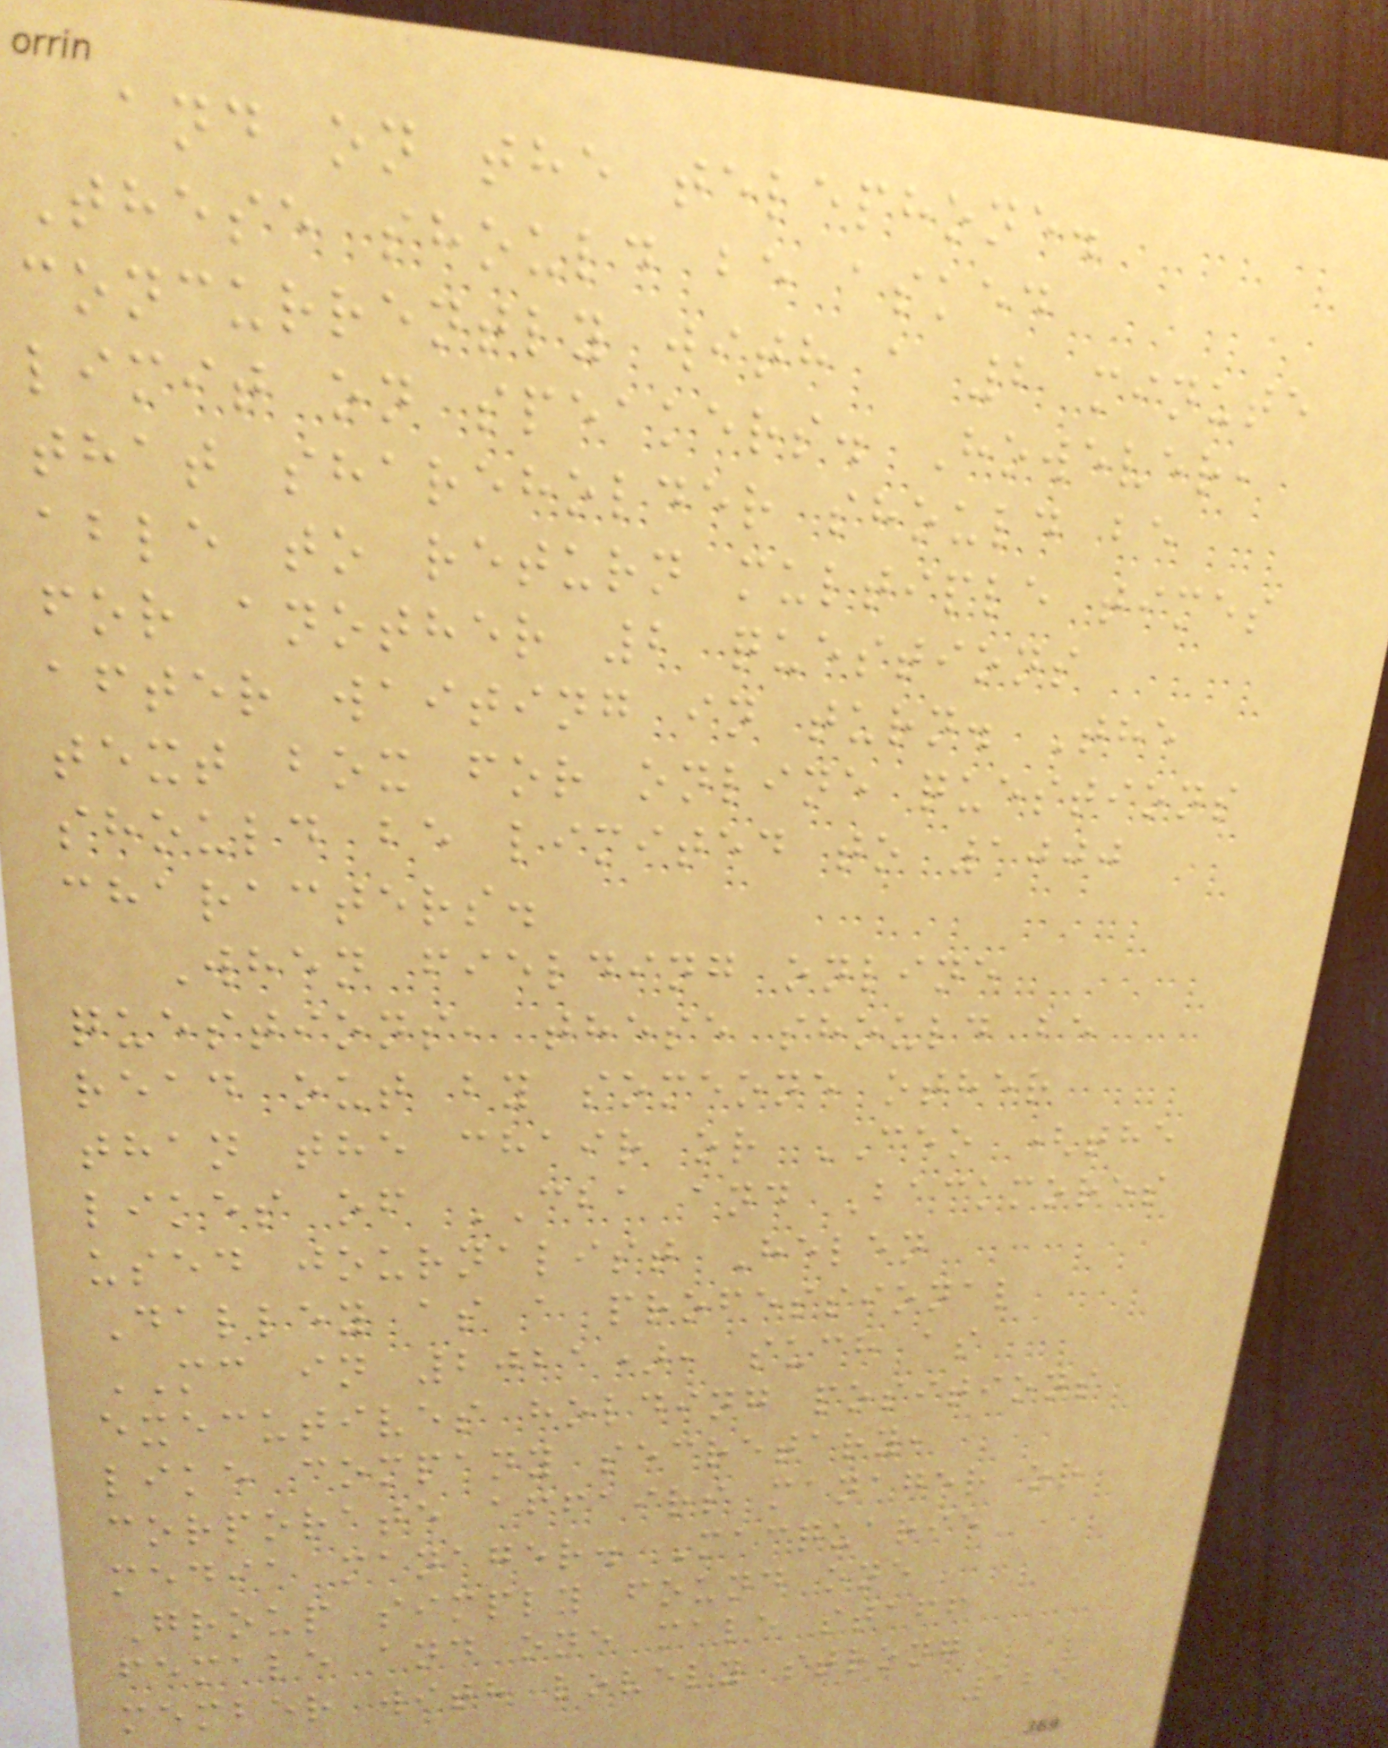and on the telephone.
These should be asked
concurrently with a 2 minute
limit on speakers. However,
that shareholder should be
able to return multiple times
for another 2 questions
after waiting in turn. The
text box for online questions
should be limited to 1000
characters.
When fielding online
questions, these should be
read out by someone other
than the chair or CEO (the
likes of CBA and Backmores
used journalist Helen
Dalley as a professional
MC in 2021), such as
executives holding positions
like company secretary,
corporate affairs manager or
media manager. Macquarie
Group simply found one
female and one male staff
member with lovely strong
125
